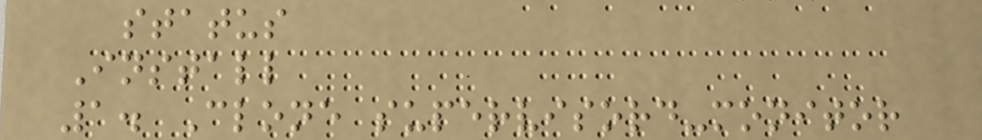status
Install
1. Clone supervisord-monitor
